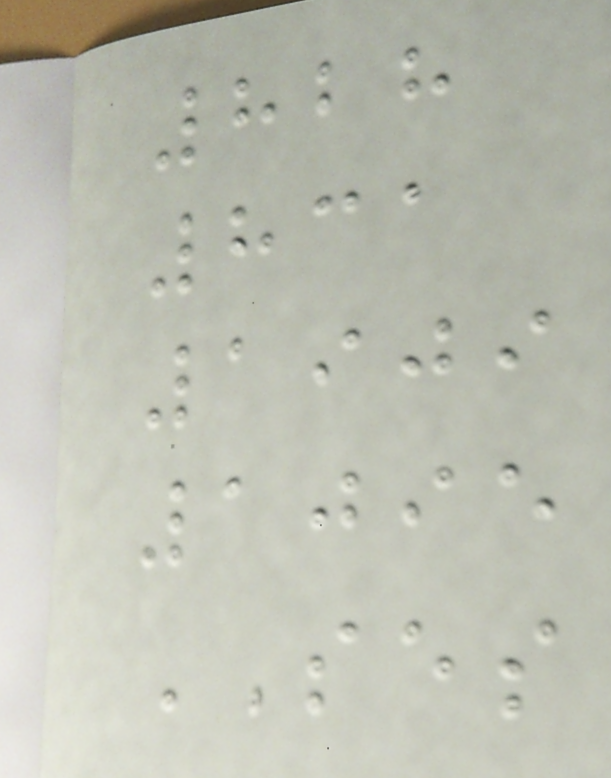828
831
1909
1095
SES
